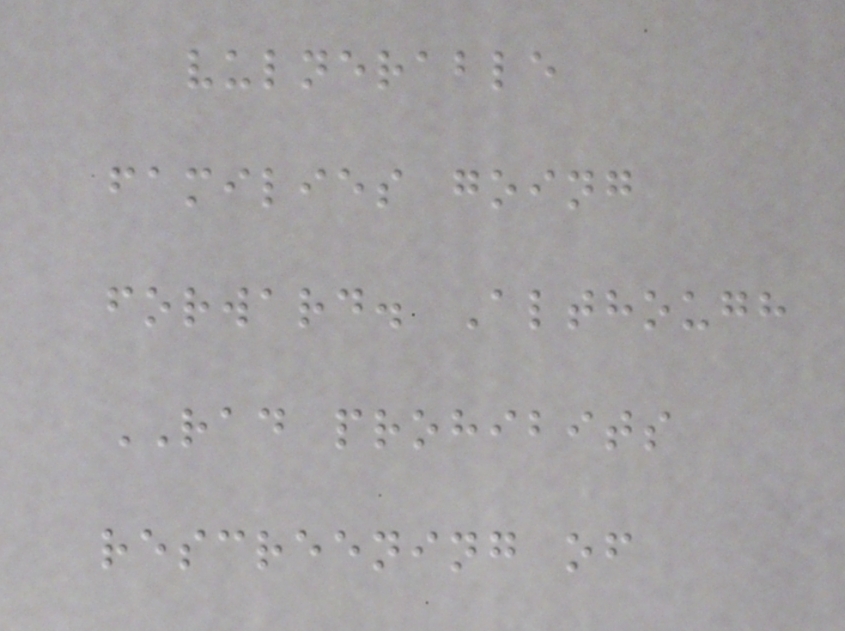vulnerable
families going
forward. Although
RAD prohibits
rescreening of
